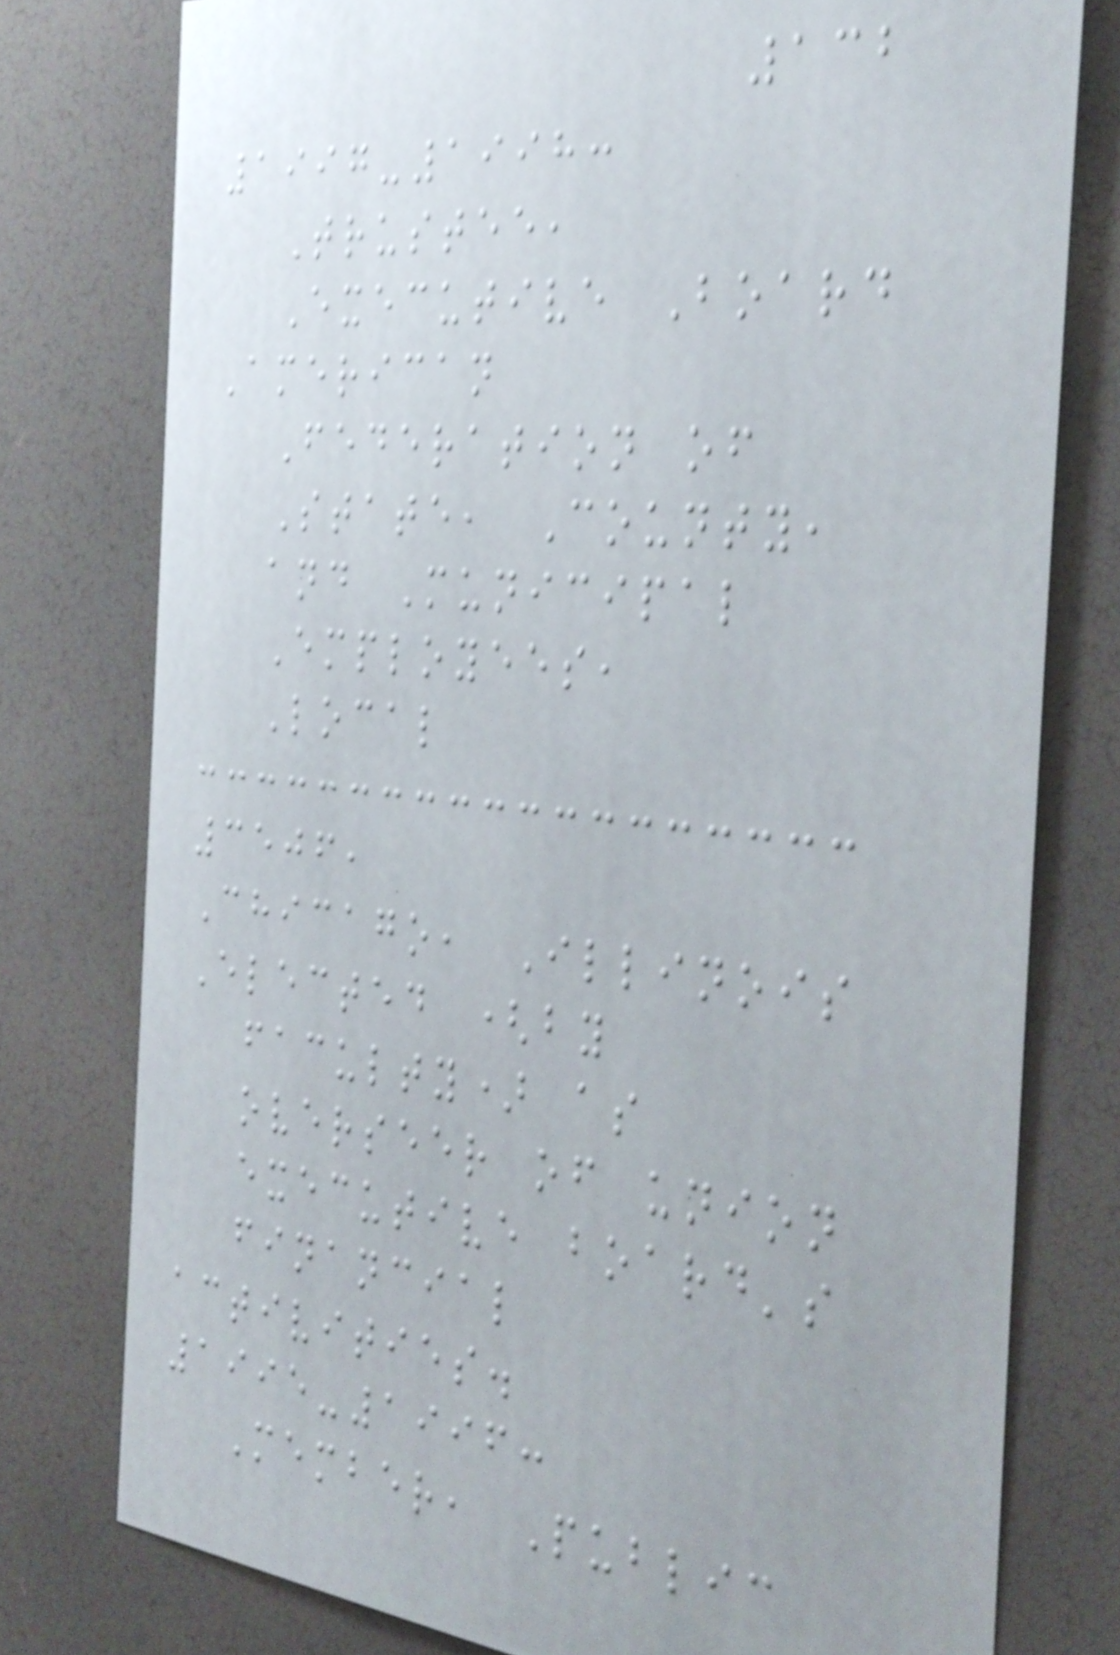132
1997-1998:
Trustee,
Executive Board
American
Federation of
State, County,
and Municipal
Employees,
Local
3506,
Chicago, Illinois
Elected (by
faculty) as
overseer of union
executive board's
financial
activities.
1995-1996:
Member, Public
